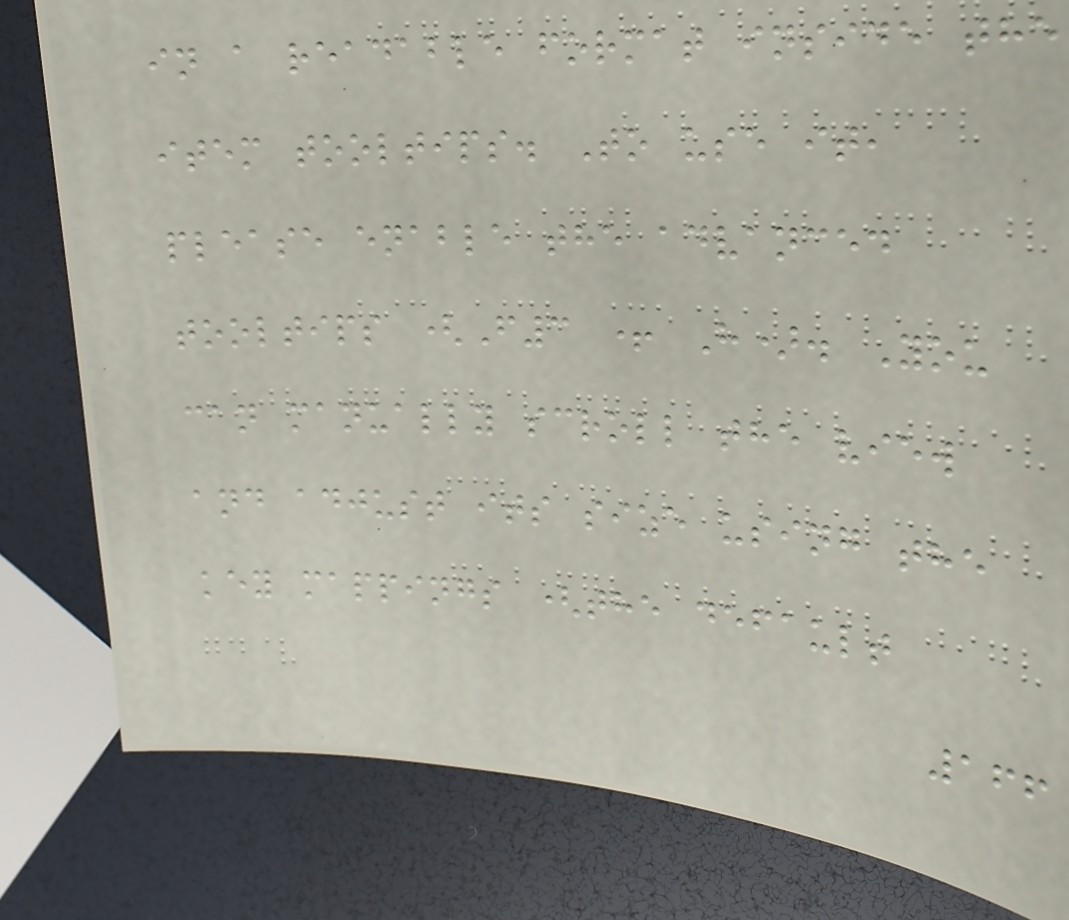in a readable format inside the
item tooltips. To use it,
please enable the advanced
tooltips (F3 + H). You
can manually scroll the view
and adjust its size using the
key mappings (the default
166
